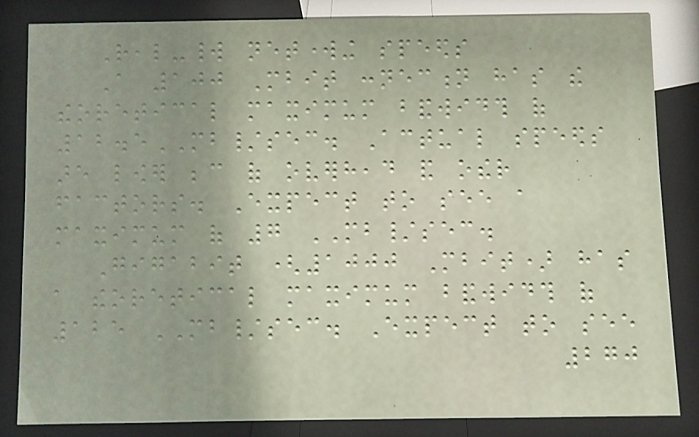Real-world networking speeds
A 100 Mbit connection has the
theoretical maximum bandwidth of
12.5MB/sec. Actual speeds
are lower because of overhead and other
factors. Expect to see a
maximum of 7 MB/sec.
Gigabit (1000 Mbit) has
a theoretical maximum bandwidth of
125 MB/sec. Expect to see
270
